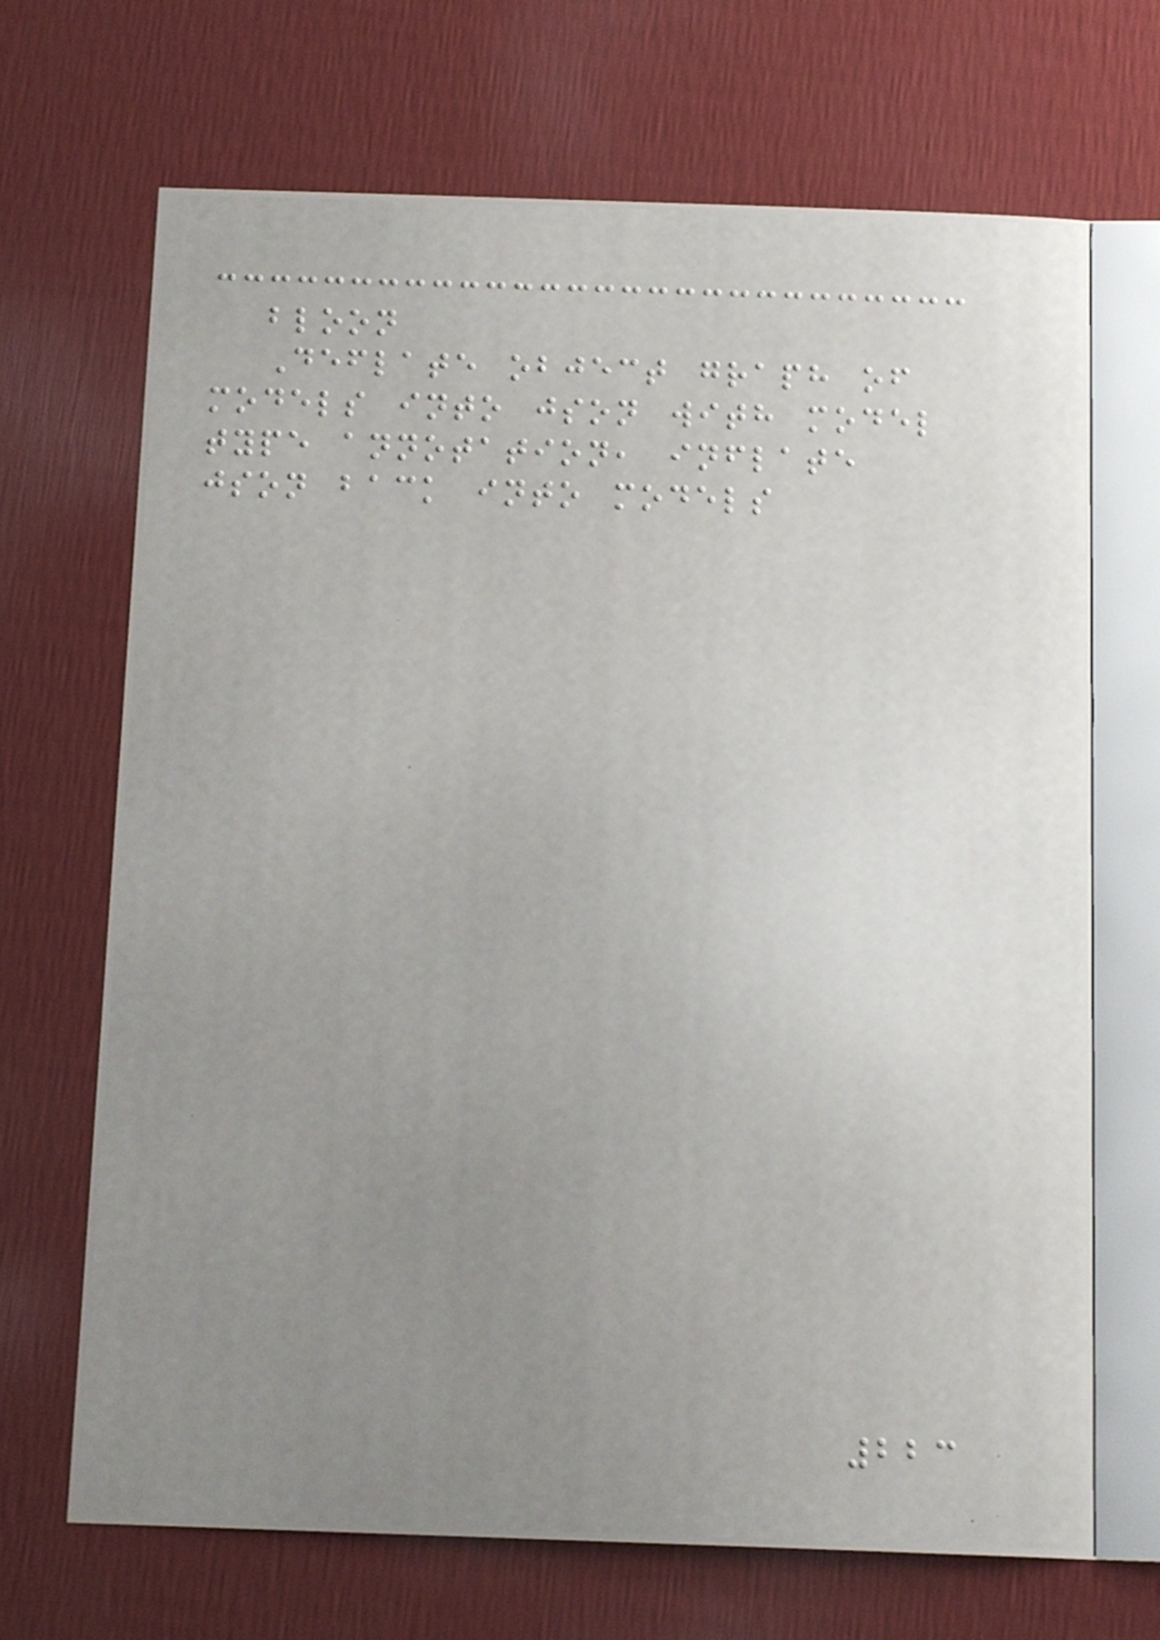bloon
Deflate object graph of
models into json with model
type annotation, inflate
json back into models
223
